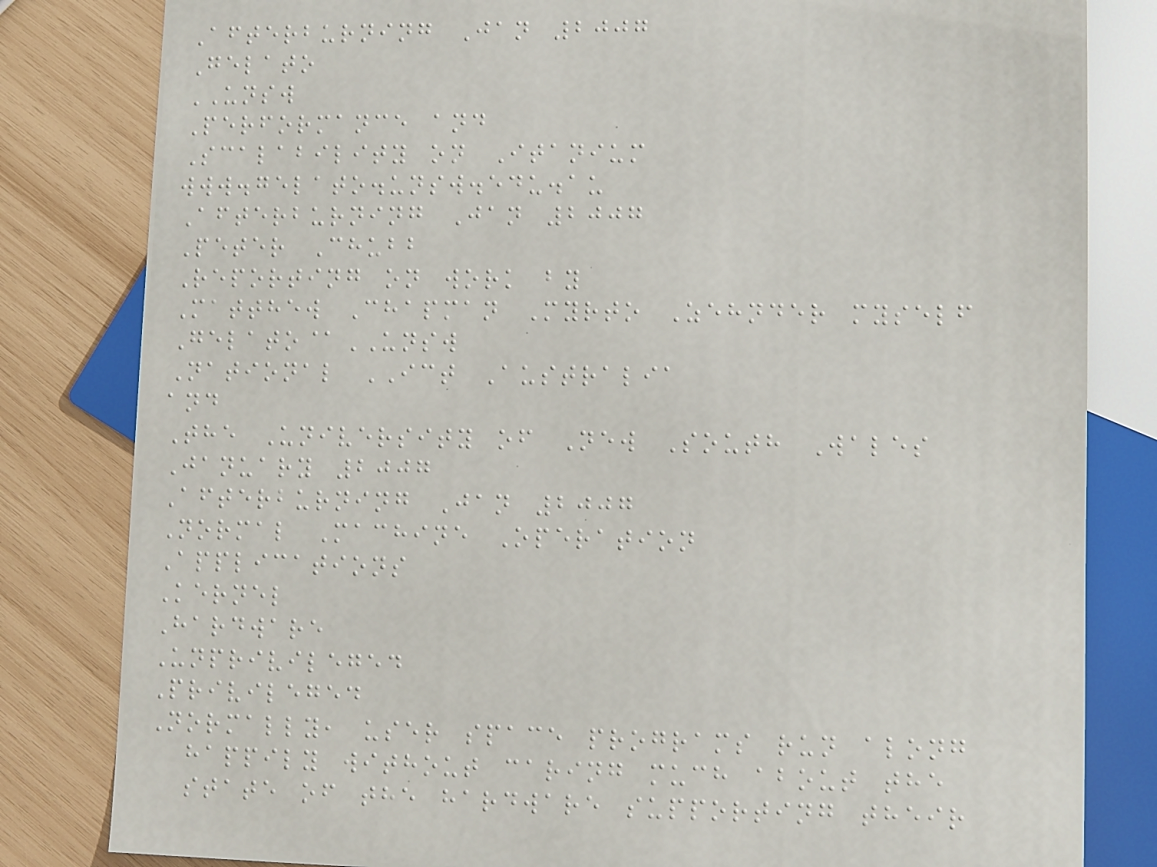Afterburning Jan 2007
Gelato
UNSW
Performance and
Scalability on Itanium
www.gelato.unsw.edu.au
Afterburning Jan 2007
Peter Chubb
Reporting on work by
Matthew Chapman Myrto Zehnder myself
Gelato@UNSW
National ICT Australia
and
The University of New South Wales
January 2007
Afterburning Jan 2007
Normal Machine Operation
Applications
Kernel
Hardware
Unprivileged
Privileged
Normally, user space programs run along
happily without caring much about the
state of the hardware supporting their
